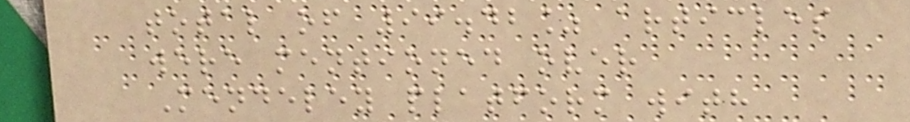total of 99.42% articles
were mentioned over
Mendeley platform with
